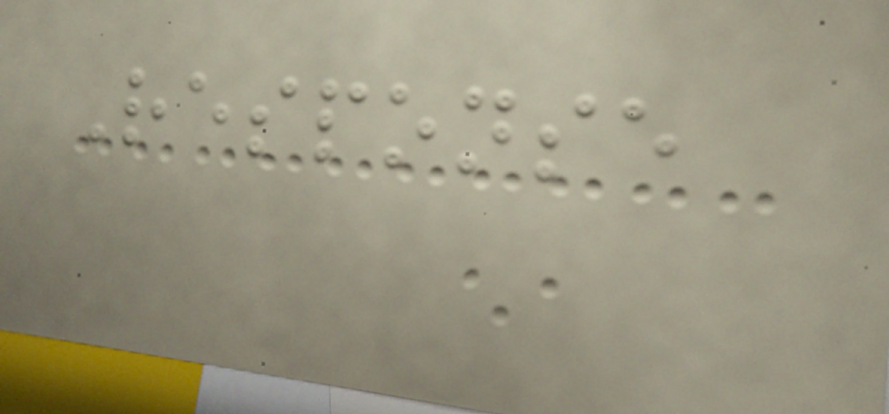Response
